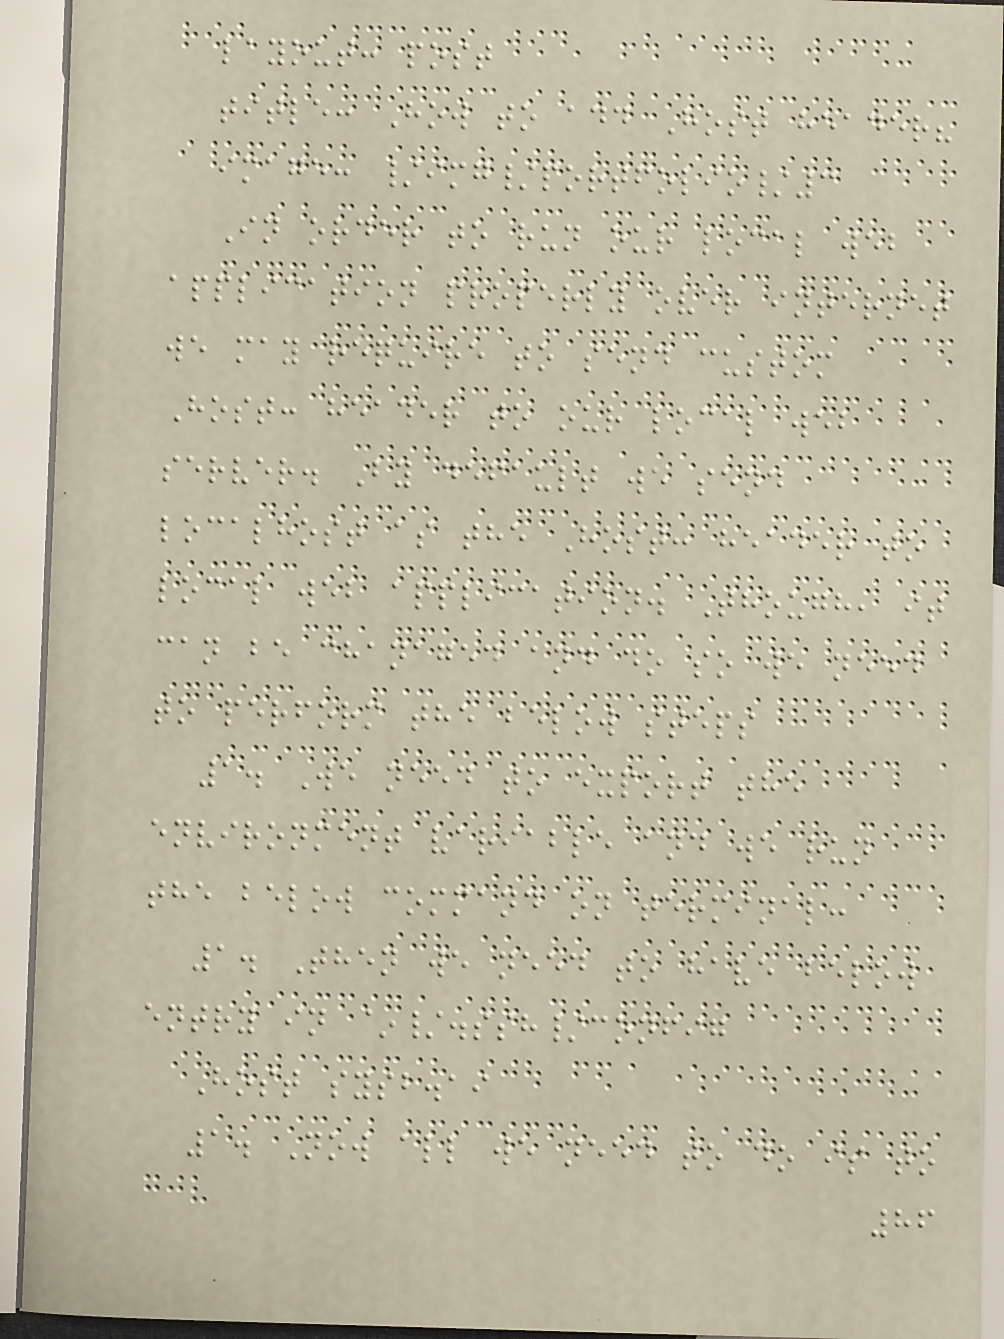layout: post
title: How to add Host header?
image: /img/portfolio/3
In order to run our local web
application properly over internet
we may require to send custom
Host: header to our local web
server. By default we send
localhost as the Host: header to
local web application. Though, it
can be chanaged and do so we need
to perform the below steps
1. We need to export the
environment variable and we run
the below command on terminal:
1. Then we need to have below
entry in ~/.ssh/config
Host sysb.ai
1. Now all we need to do is to
86
